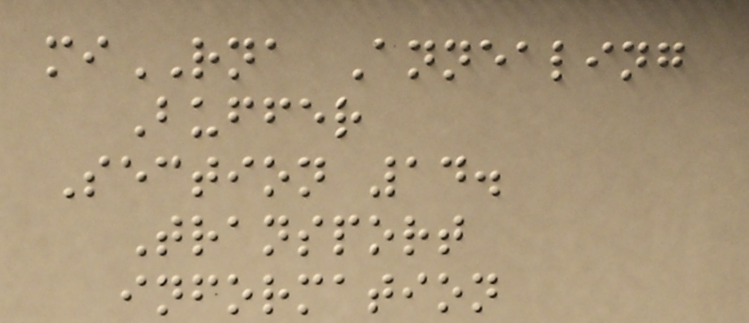miRNA Annealing
Buffer
Section 14.
Transport
information
